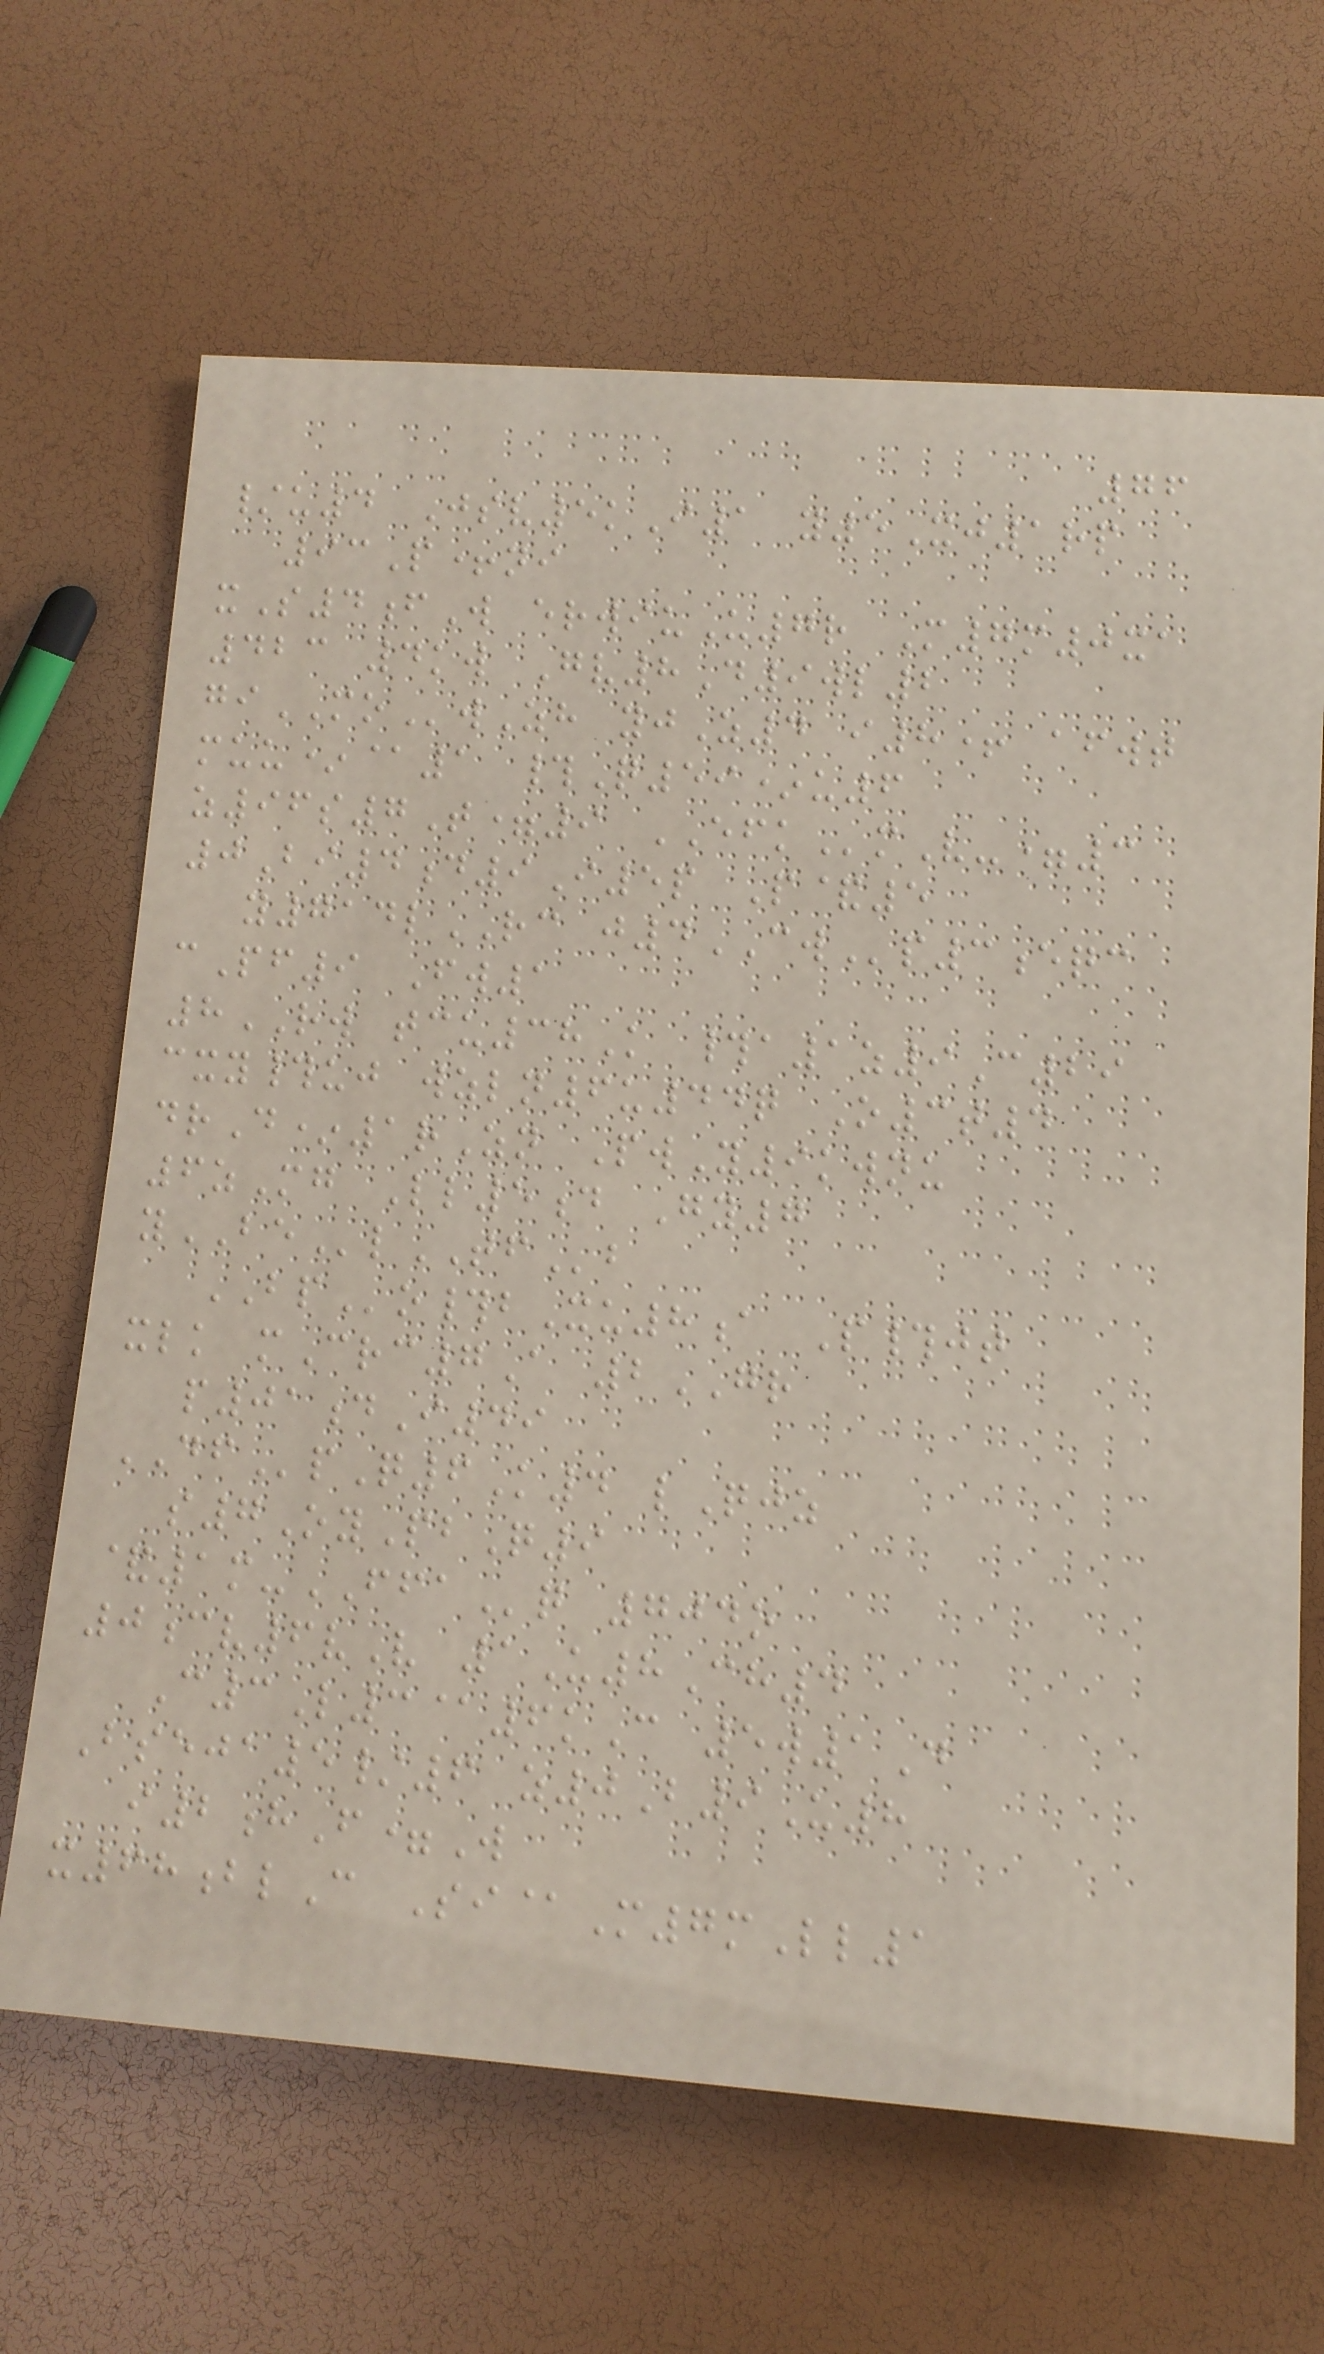76
/u4 Jsv5kI1 y5Xj1rp
93P+ni
xS4fW erwiuU7r M7m0xa
423 4kw Gv8D9wl2
giMOwZh yjZ4 i8+ afwt
muu*@1 #Q59*u6
z96s7T=9 EFKmV-=3
0Bi4d9I5p P&5
y714lRC j4CWp3eqc
cPf9 Fw1
8RW tcu38K #a1z9C29
cxy#uj wzln6u44q O3t4
drD*1rZn PwY9kwnu
6zMg Ll5d Gy7
yBElTFb
BPo#bXu8a P#jt
xlk mCrc7A 2GR
p01dI49
DFpQ6K4 lQjz
s7OyPbQ9
&1m-FFAq 704o
0cv6vV 1U8Ch4
C3L3@6kC 5w1D
Bseja5/6 z0B9U8
i2hF=W
x68blC Si@M7mLl1
